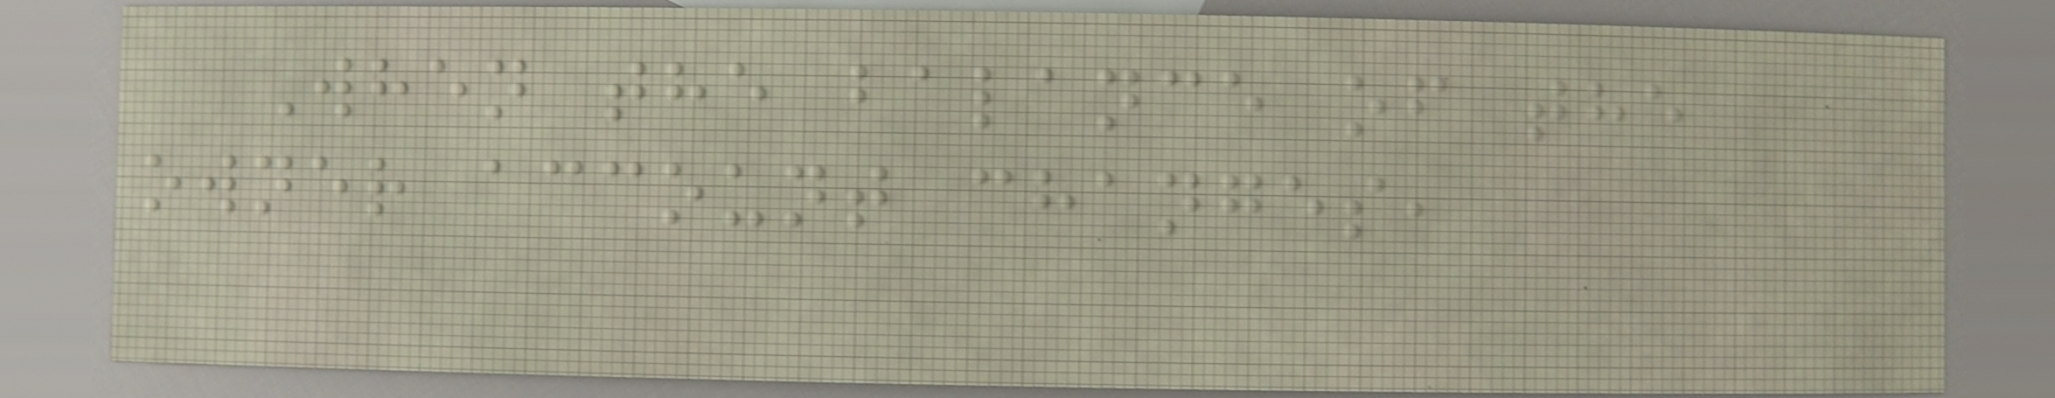When the balance of the
owner account changes,
